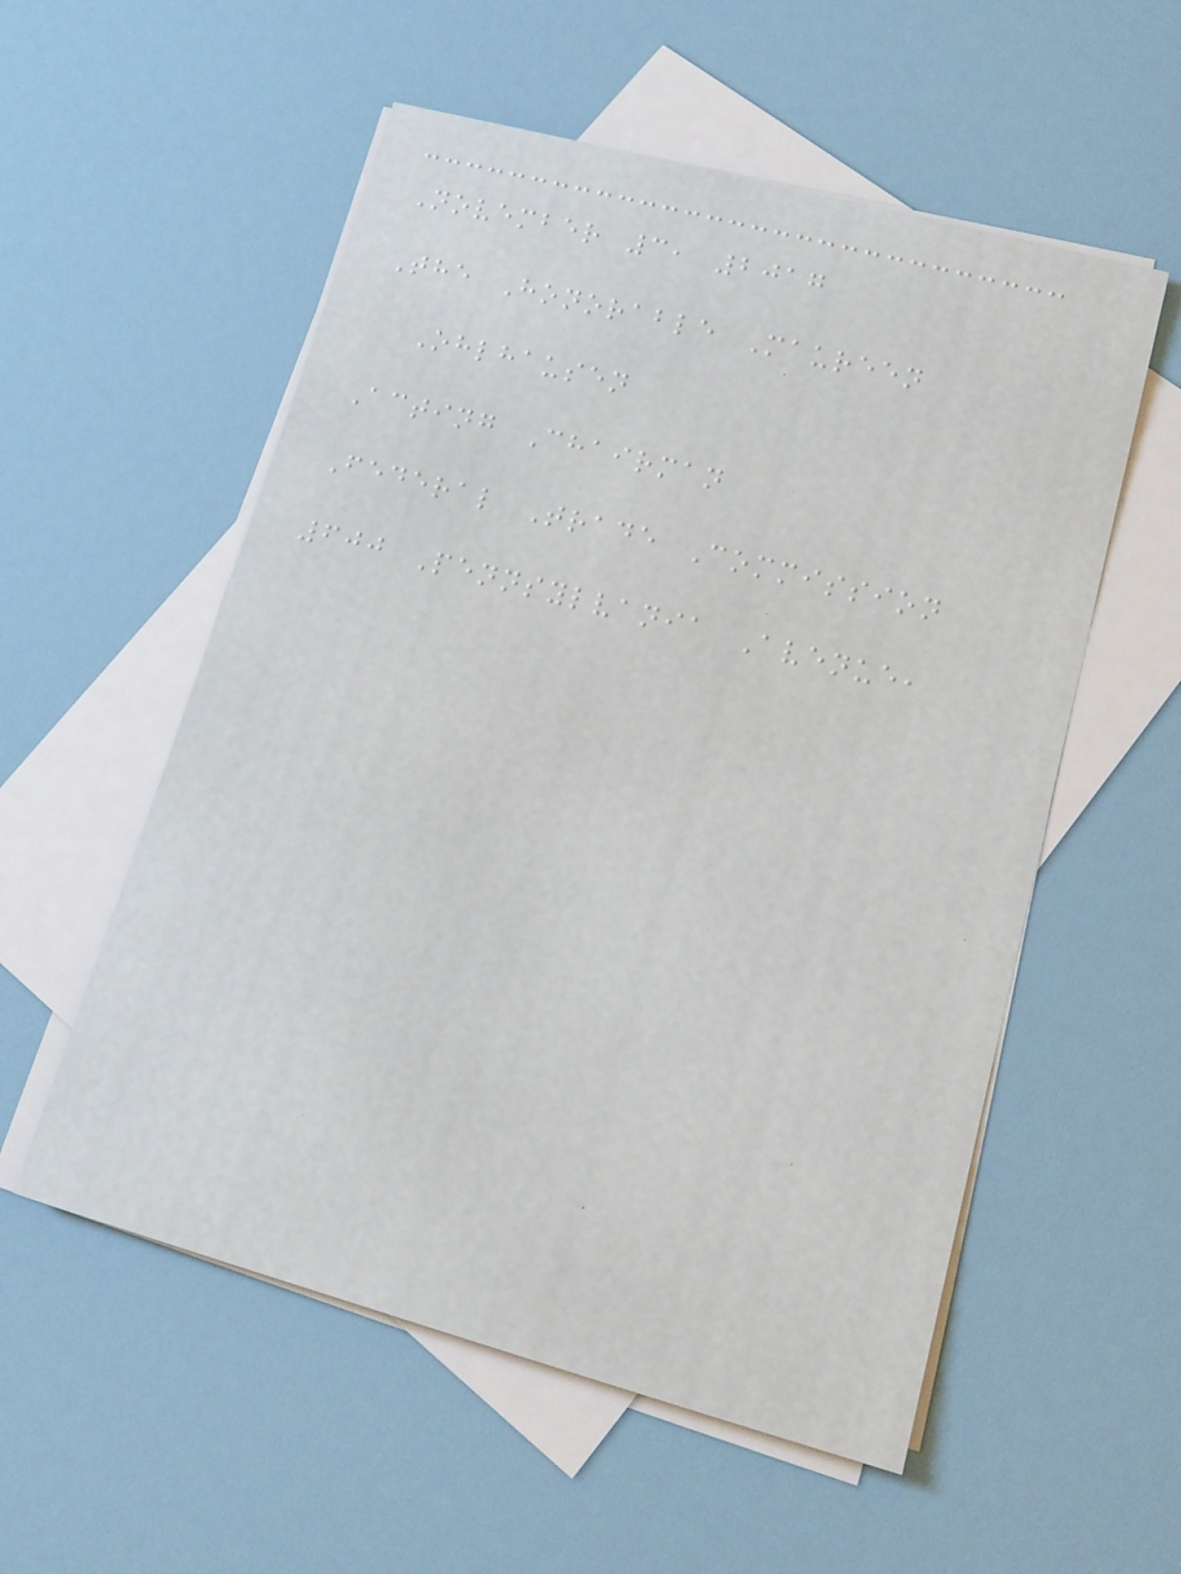November 3, 2017
The Honorable Maureen
Ohlhausen
Acting Chairman
Federal Trade Commission
600 Pennsylvania Avenue,
